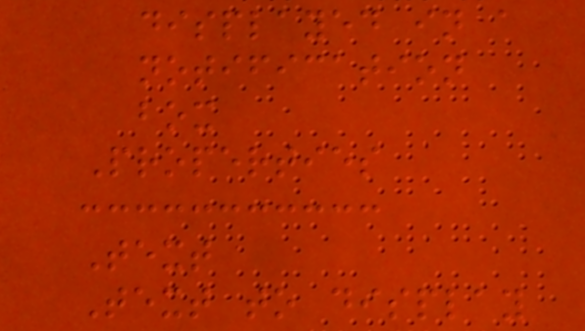displayed in a
notification
box
Properties
Text
Text to display
